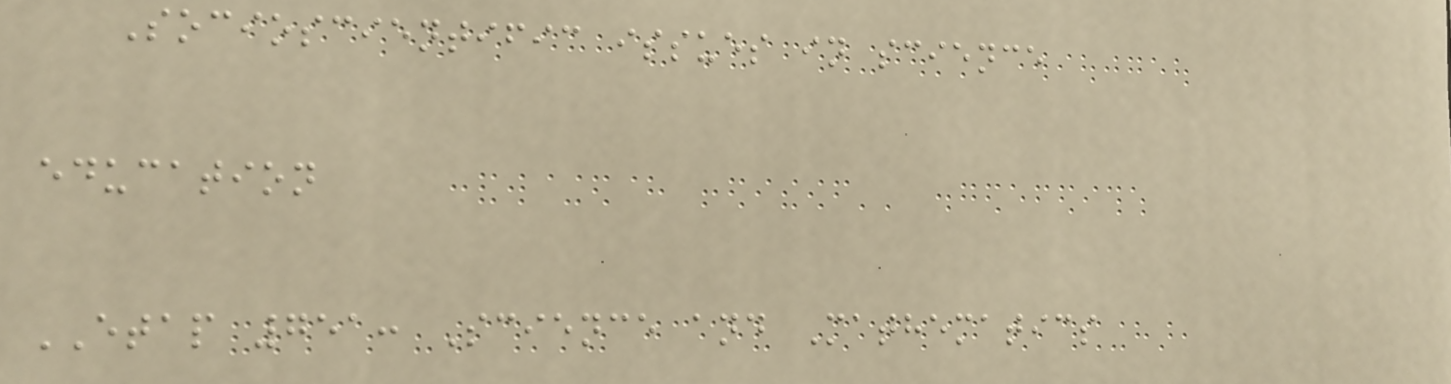Socioscientific issues in science
education
ETAP 751: Science and Mathematics
